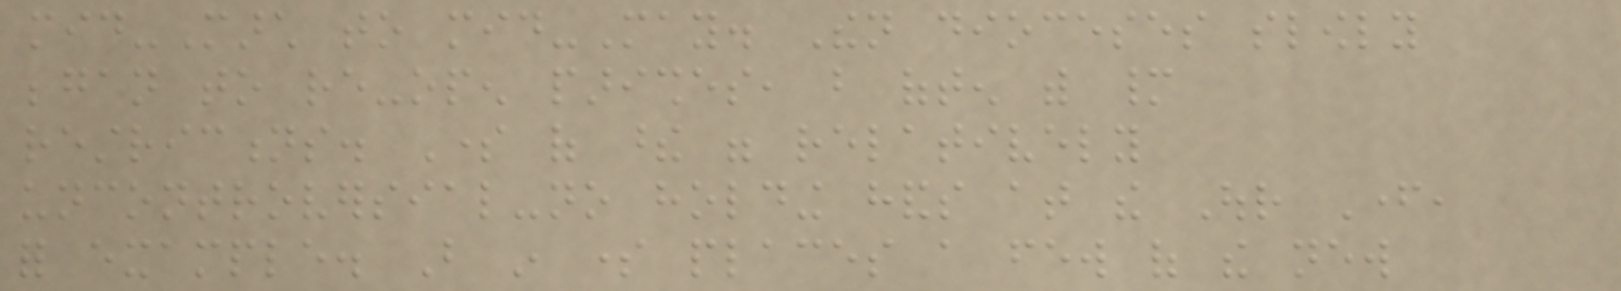mid-March to mid-May. Then dioceses slowly
began to re-open parishes, but often with many
restrictions. Some of these were relatively
uncontroversial-no holding hands at the Our Father,
for example. But in some places a few of the new
